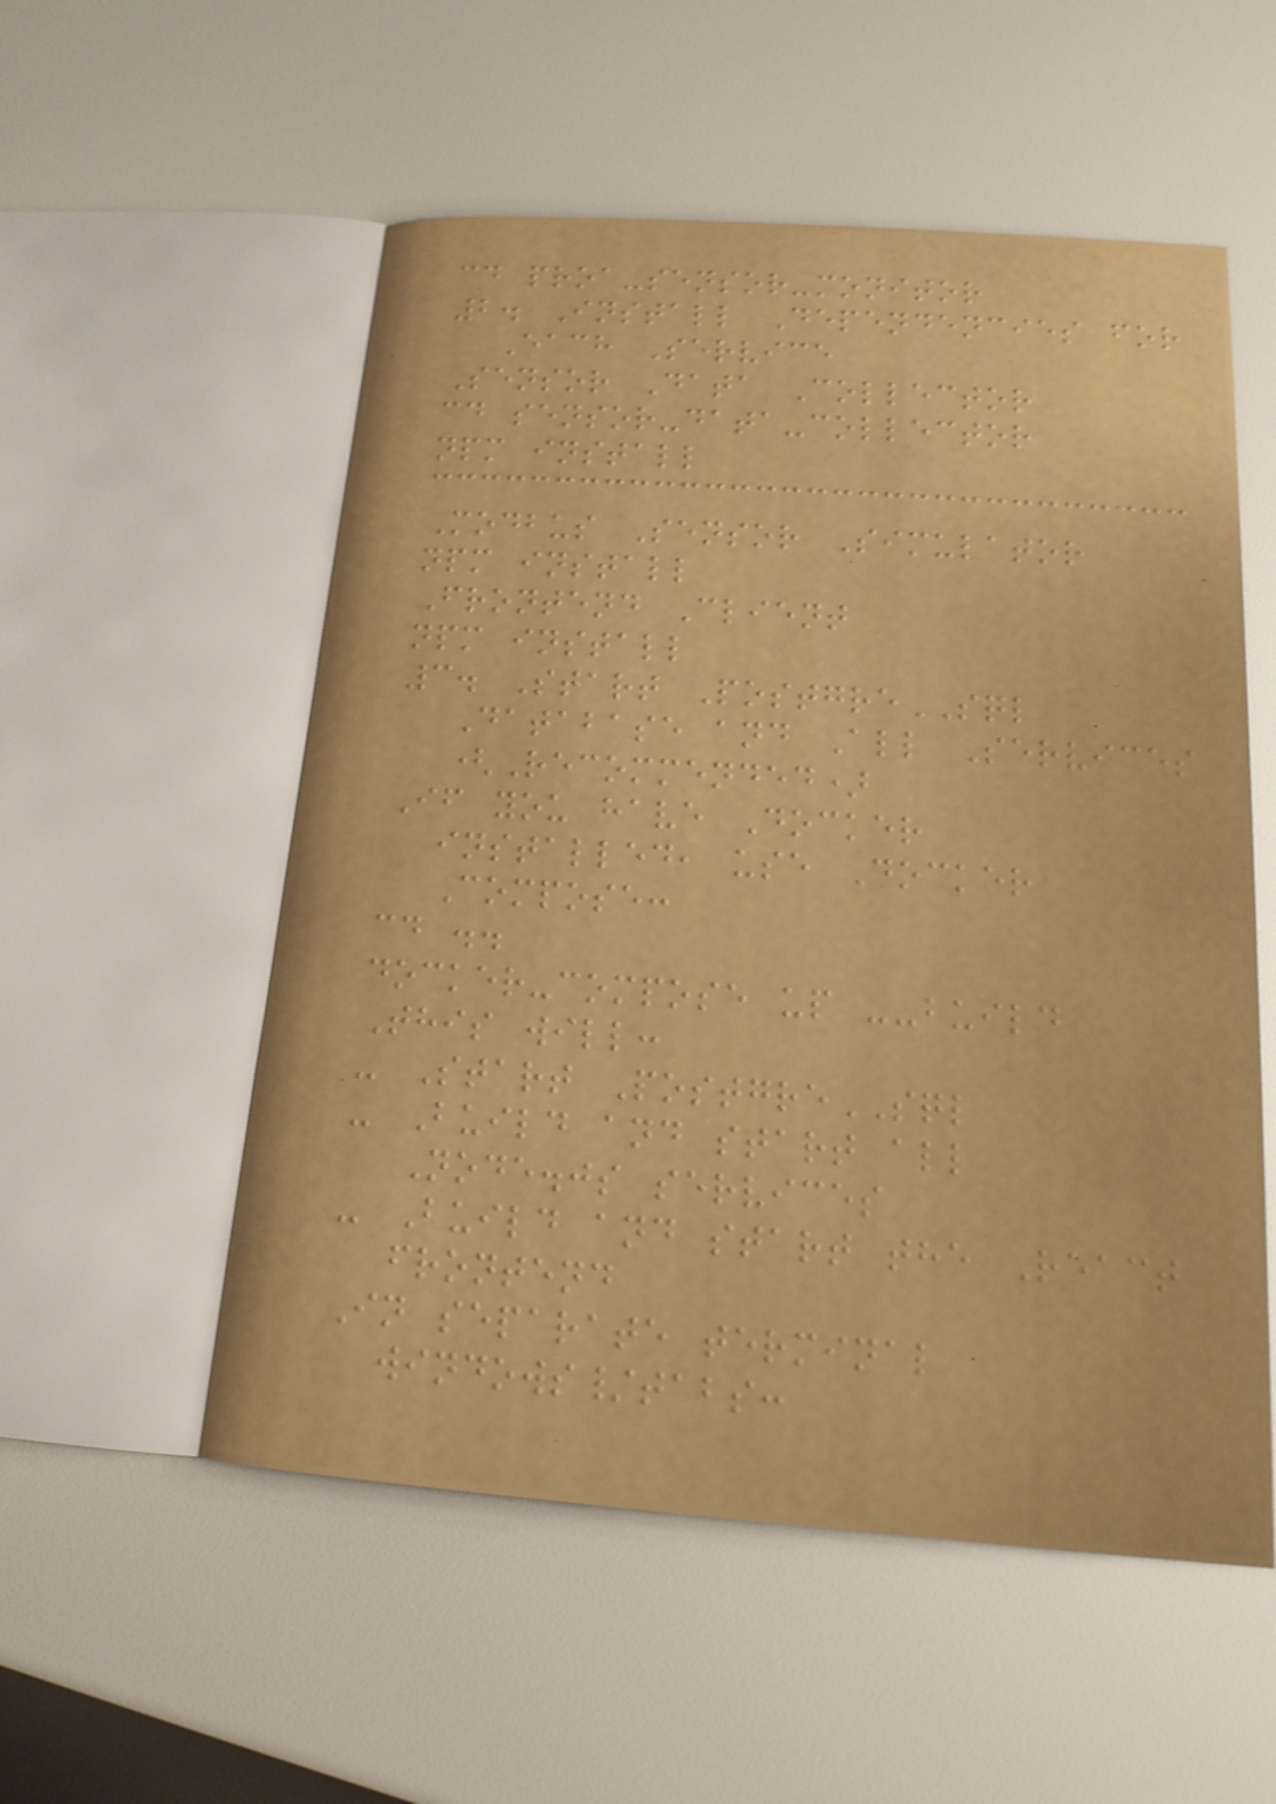cd proa-sensor-monitor
2. Install Dependencies for
Each Service
Sensor Data Collector
cd sensor-data-collector
npm install
Modbus Sensor Simulator
npm install
Frontend Client
npm install
3. Start PostgreSQL
Database and All Services
(Recommended)
If you have Docker
installed, use Docker
Compose:
cd ..
docker-compose up --build
This will:
- Start PostgreSQL
- Build and start all
Node.js services
- Build and start the React
frontend
In separate terminal
windows/tabs:
